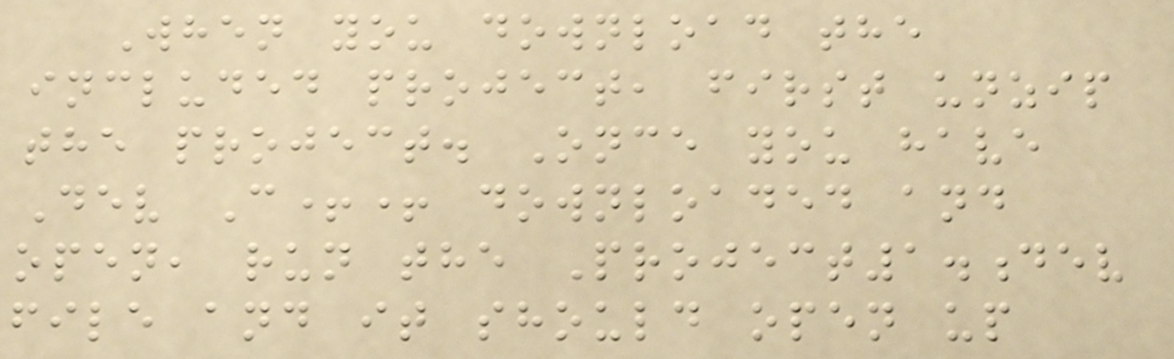When you download the
included project, first unzip
the project. Once you have
Dev C++ downloaded and
open, run the Project1.dev
file and it should open up
